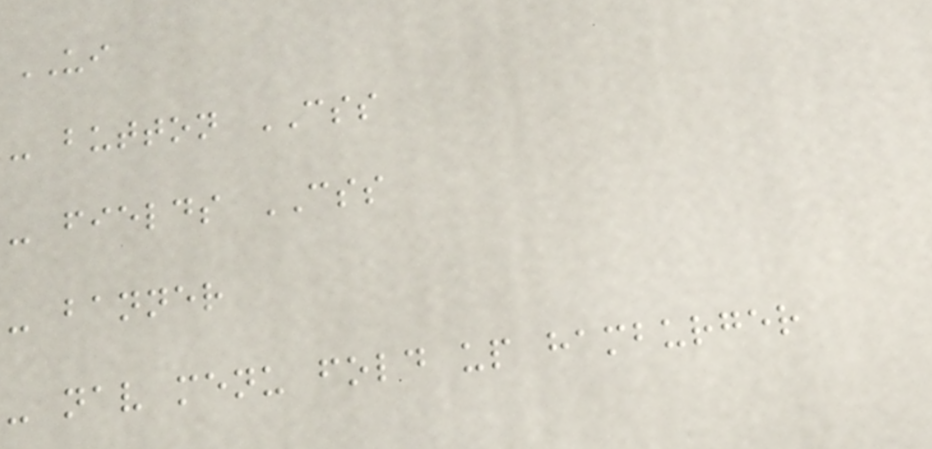UI
- button CSS
- fields CSS
- banner
- nav menu fold up hamburger
